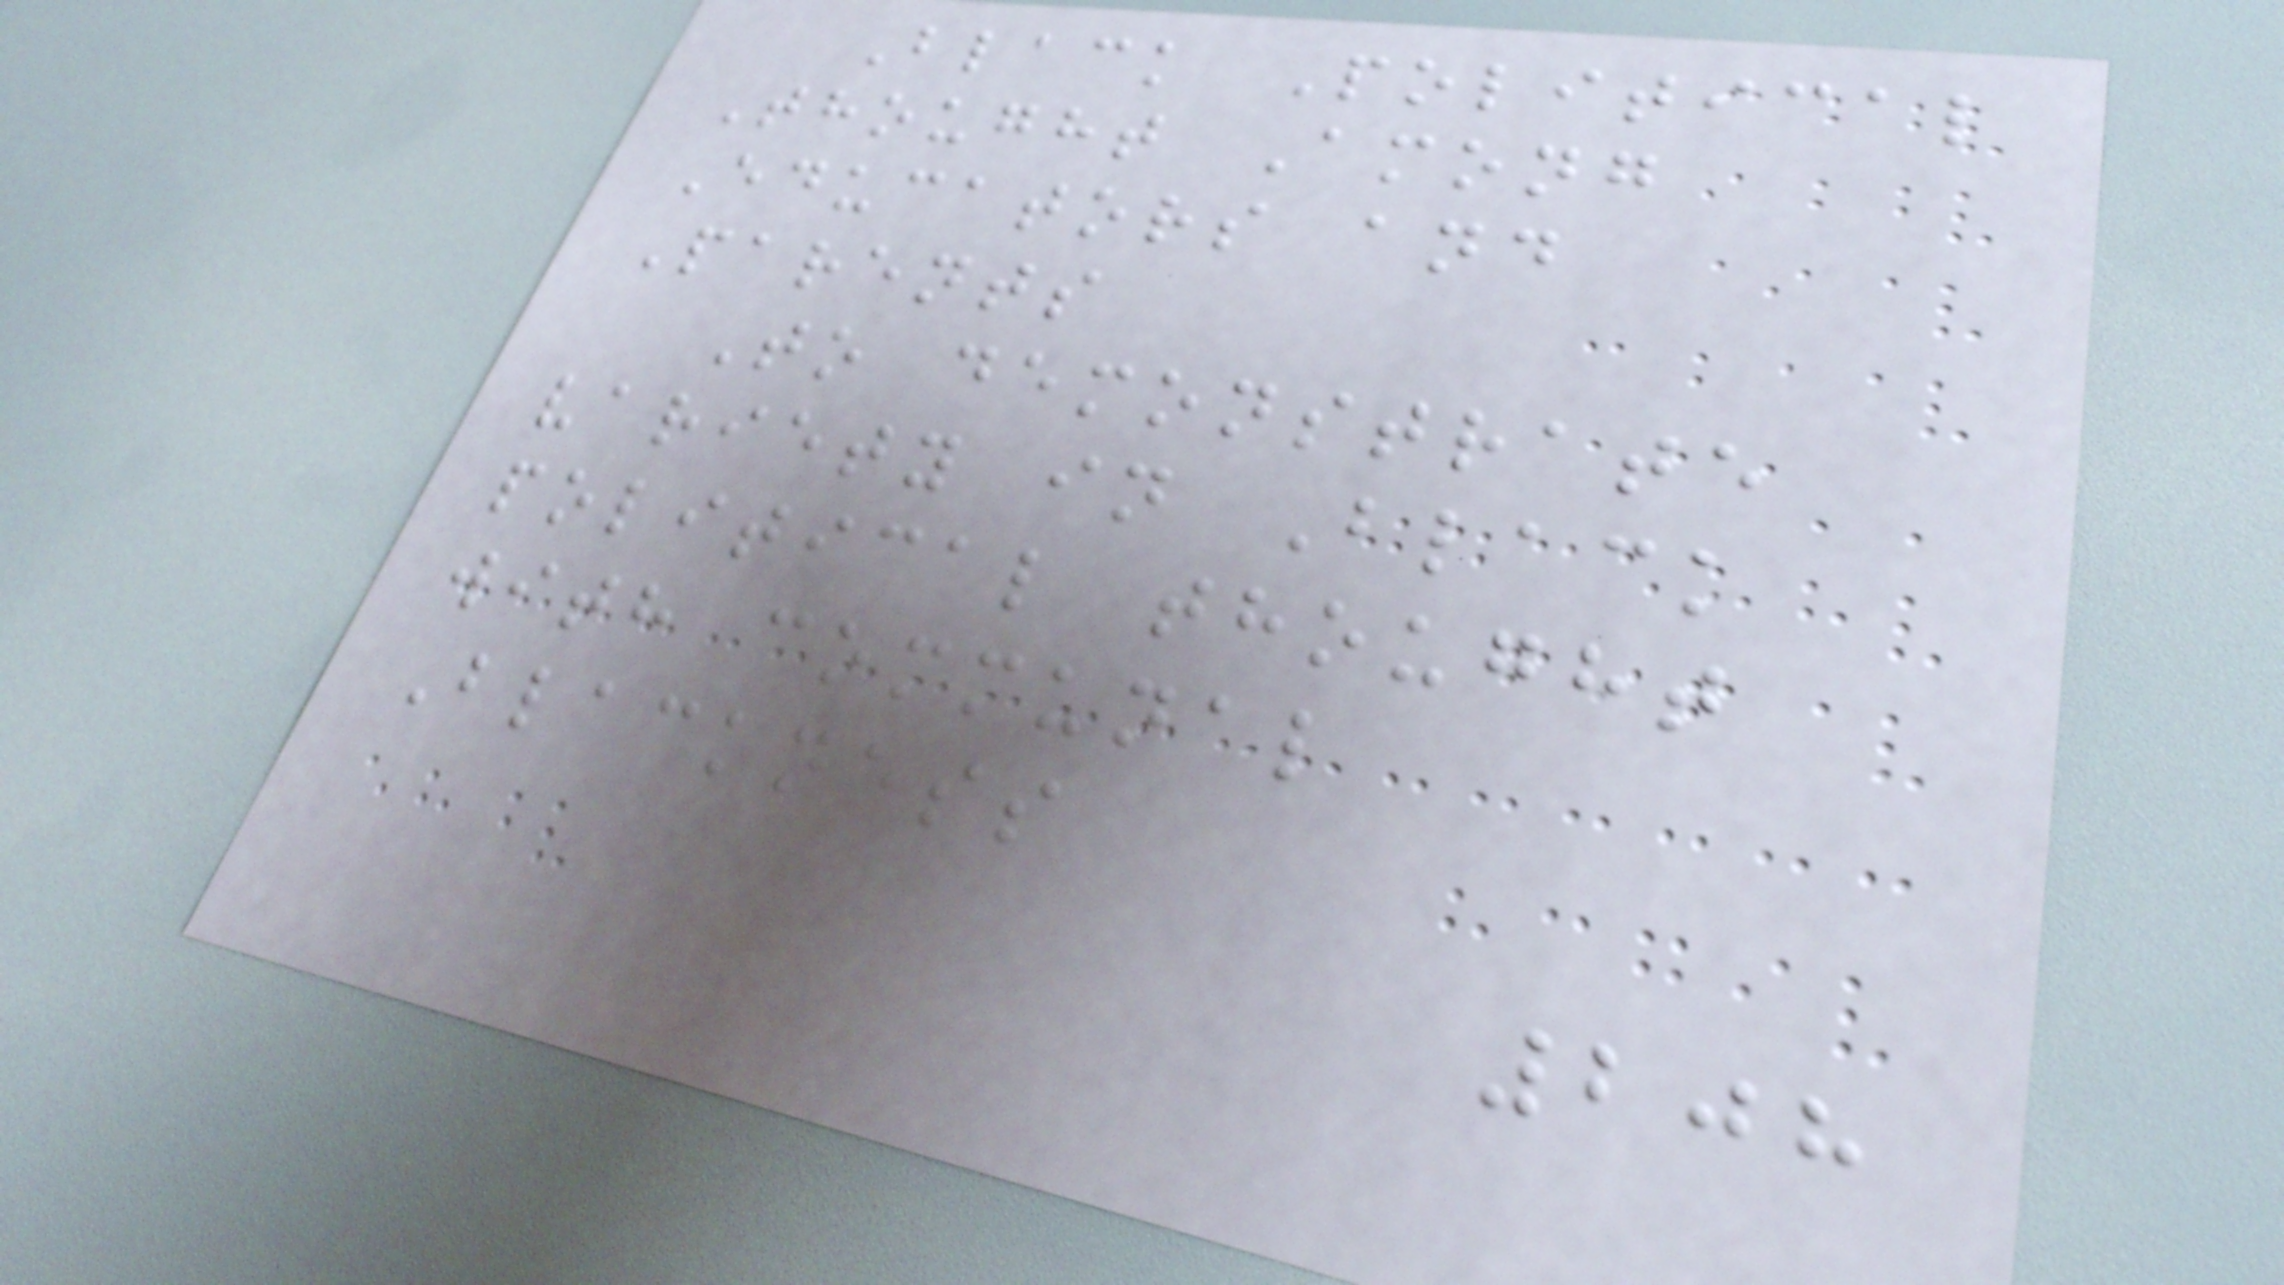Black Political
Thought Among
Educators and
Parents
To demonstrate
variety in Black
political thought
with communal
Blackness
208
